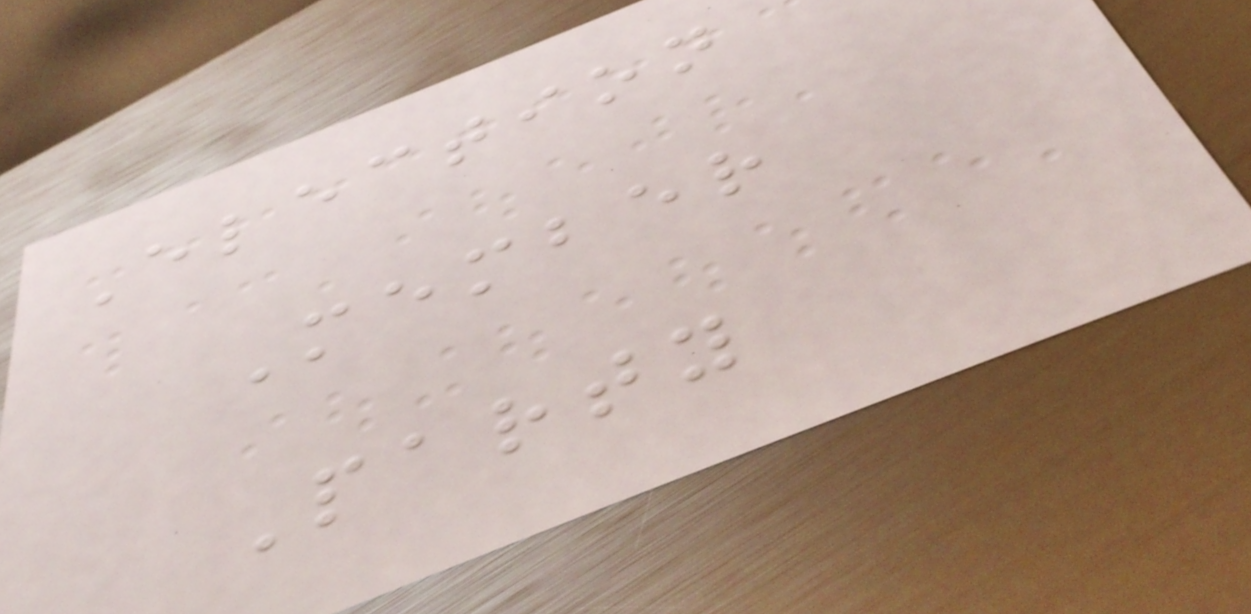Election
Member
Party
